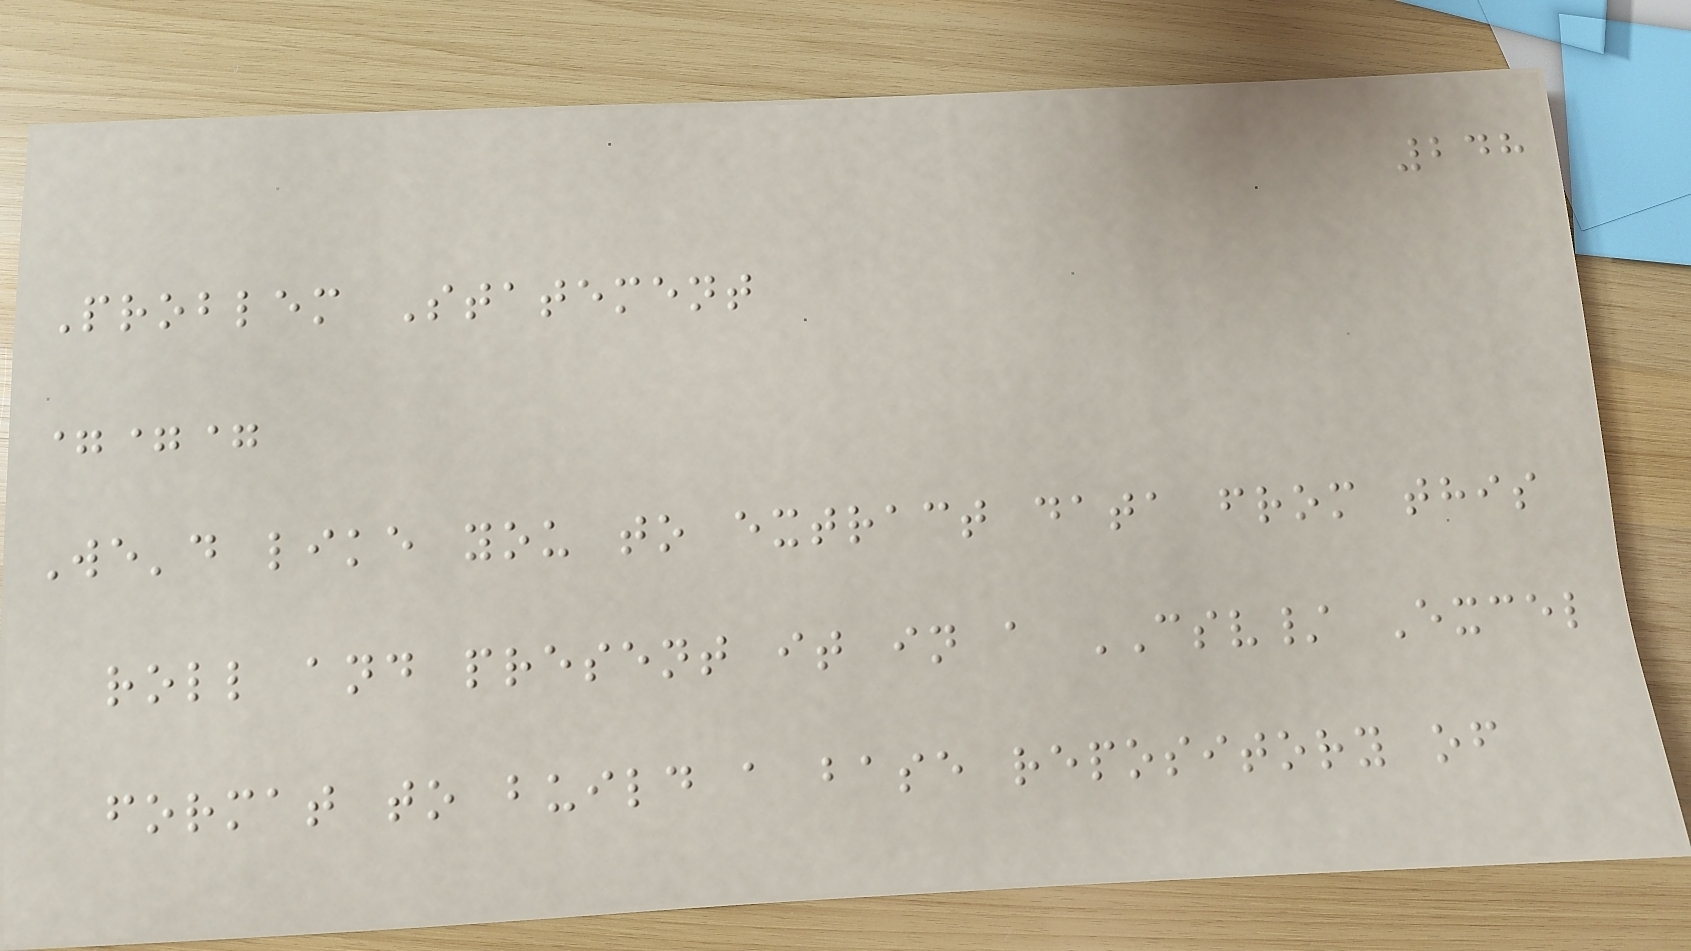248
Problem Statement
===
We'd like you to extract data from this
roll and present it in a CSV/ Excel
format to build a base repository of
